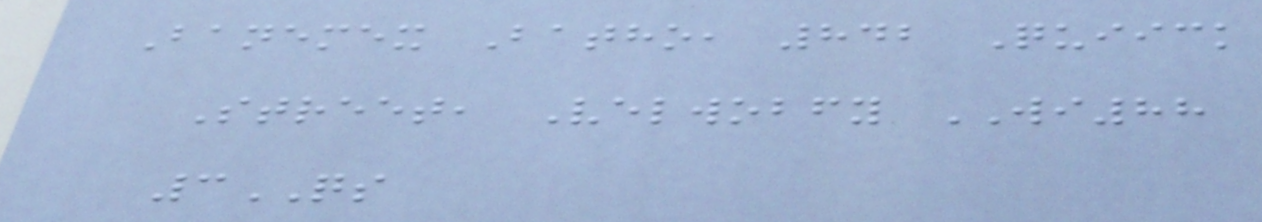Banemex Batho, 842 Quiick
Street, Velwobfy WI88
3QS
